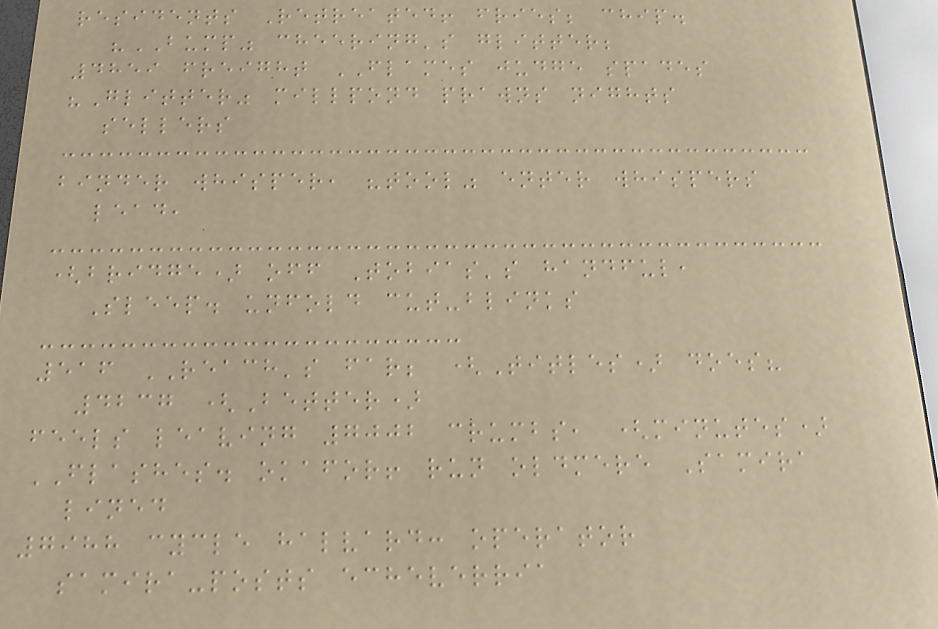residents Retreated! fries; chip.
"BUMP" cheering's glitter;
4859 freight FLAMES judge spades
"Glitter" millpond prawns nights
sellers
binder whisper, "tool" enter whispers
lead,
(bridge) off Tobias's handful,
Sleep. unfold cut-blinks
516 REACH's far; (Titles) does?
4237 (Better)
feels leaving 7002 crumbs, (minutes)
FLASHES. okafor! run oldmere Samira
lined
7988 cycle halvard: operator
samira-posts echeverria
